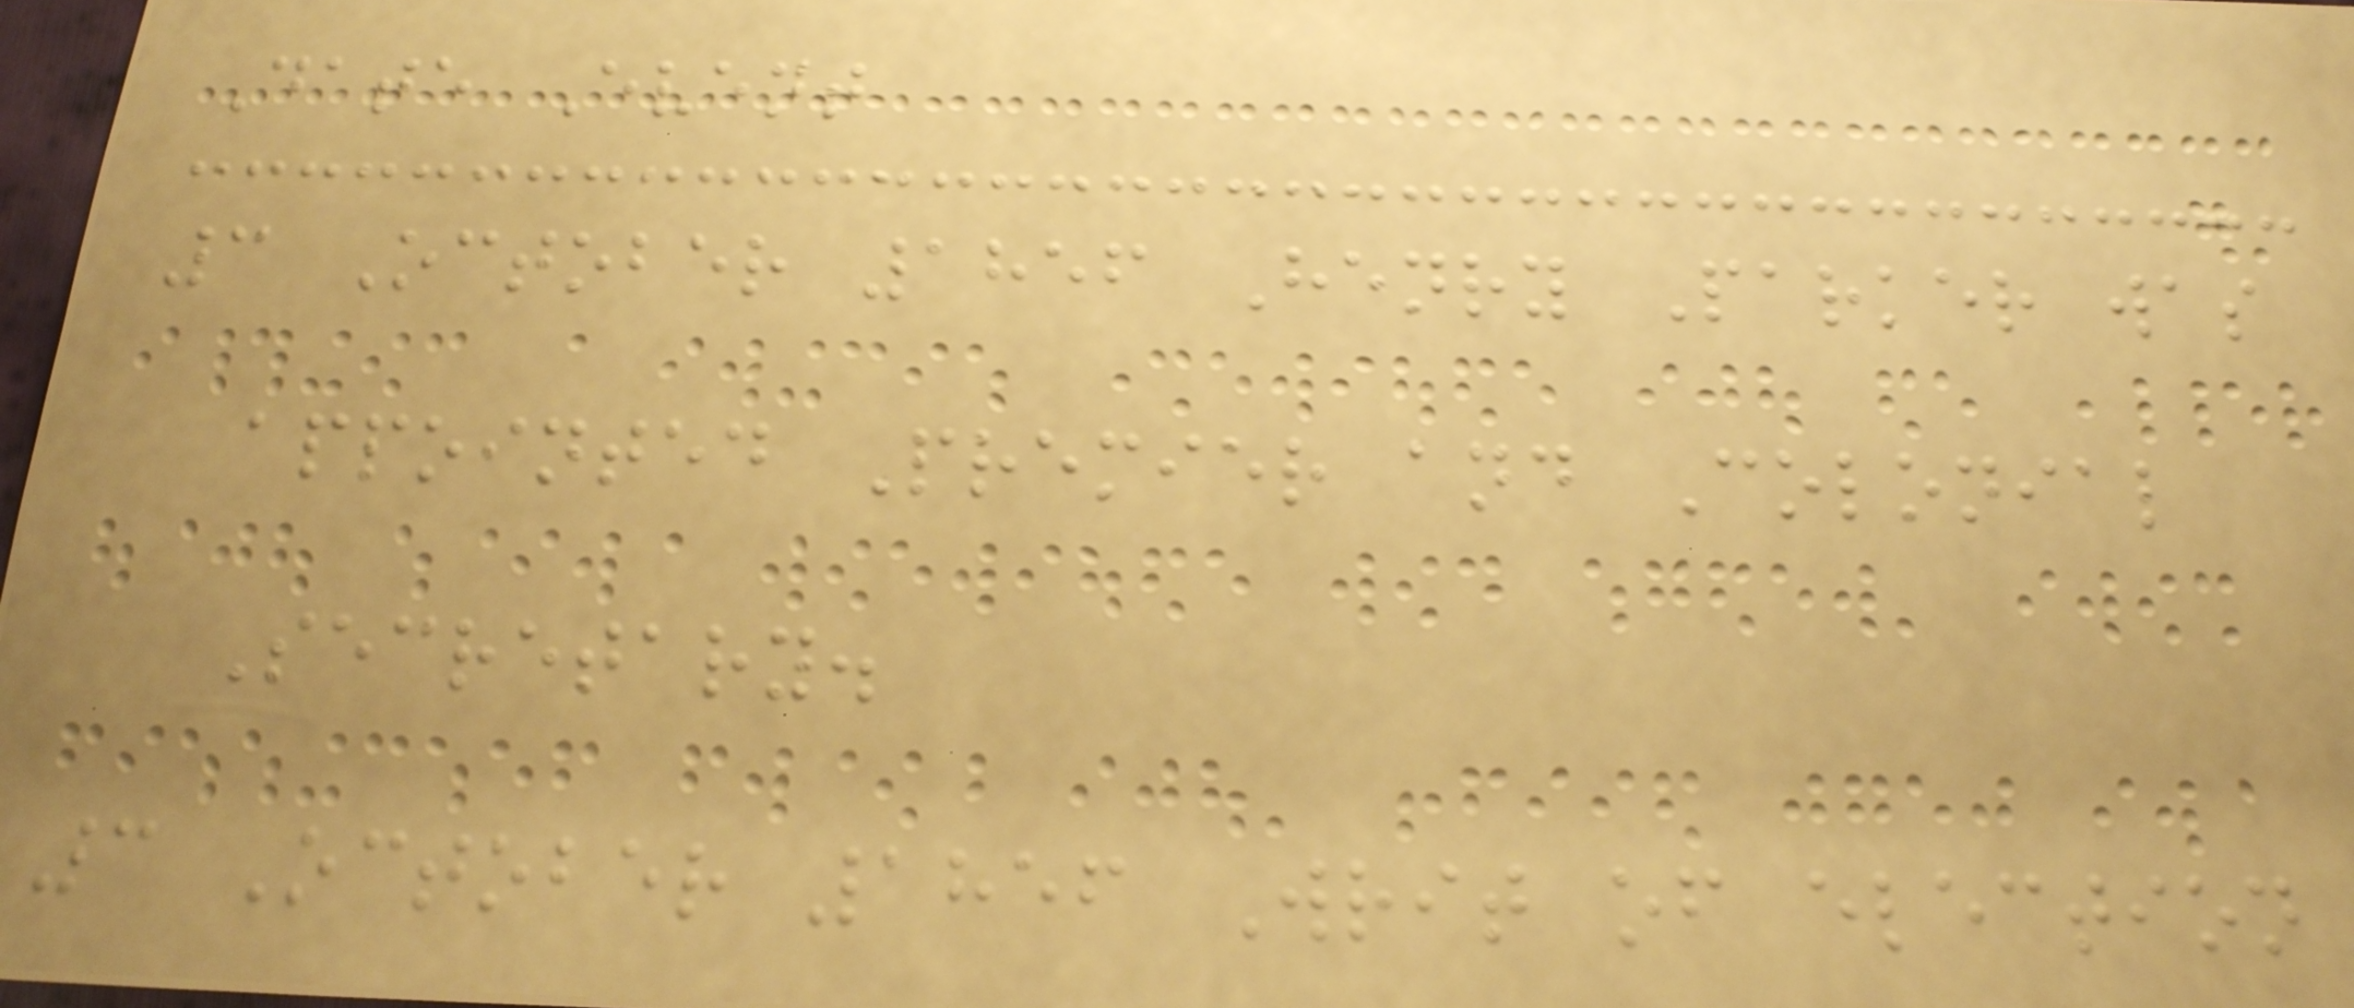Date Event
3 October 1856 Henry Parker was
appointed Premier and Colonial
Secretary.
3 October 1856 Writ of election
